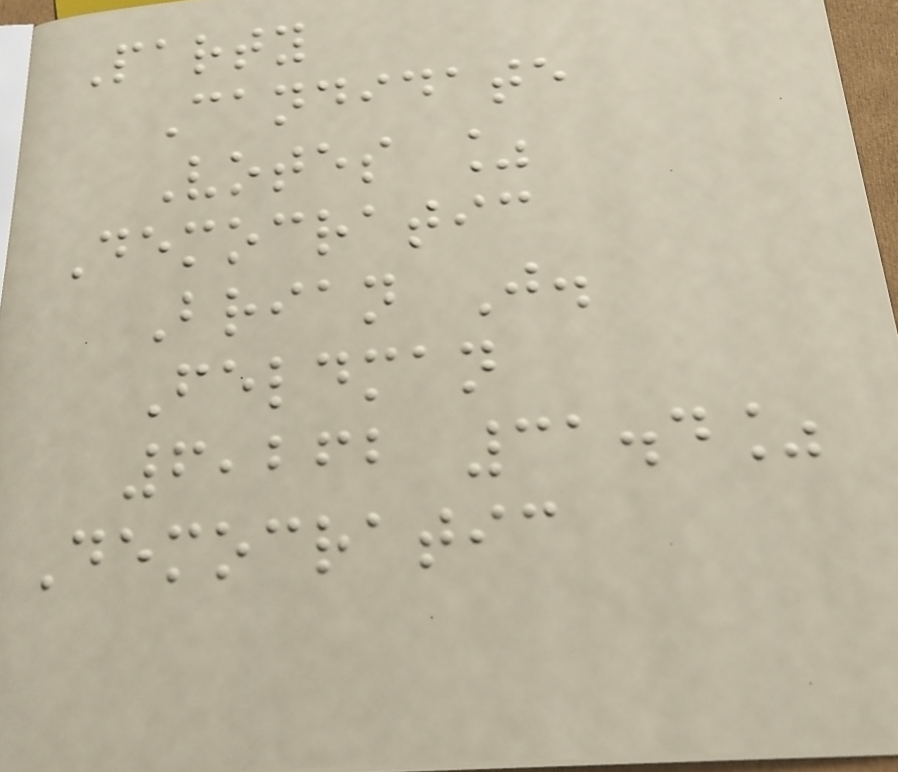Party
Candidate
Votes %
Democratic
Brian J.
Feldman
6,262 31.4%
Democratic
